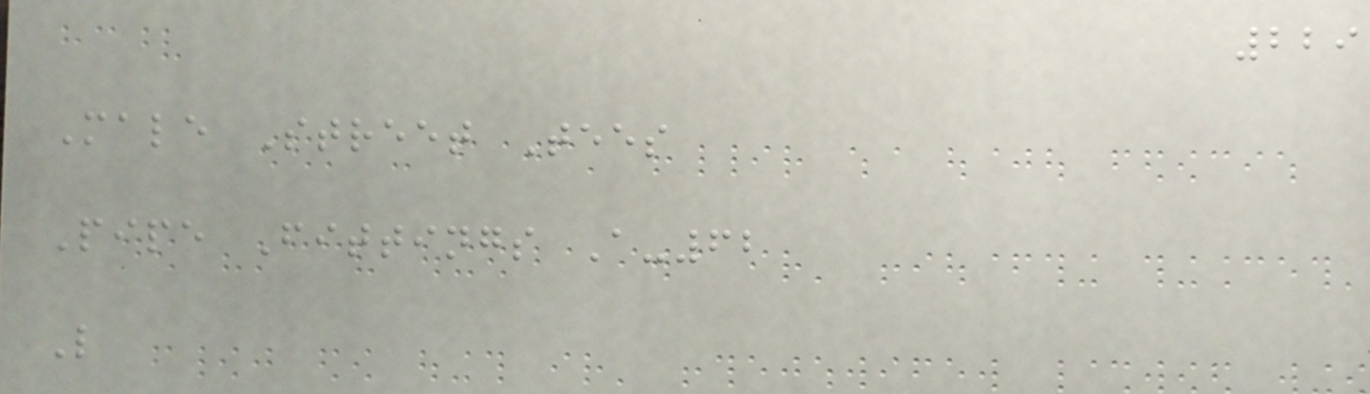229
Male Street Tees
Pipe Fittings A-62
L
